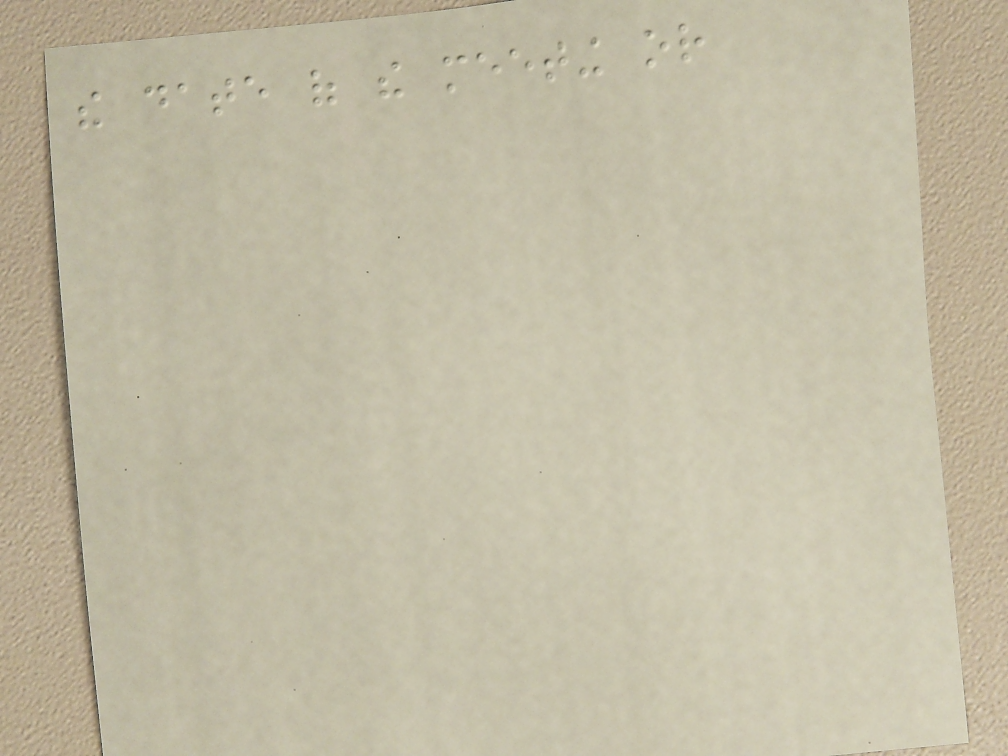the date of the meeting or
